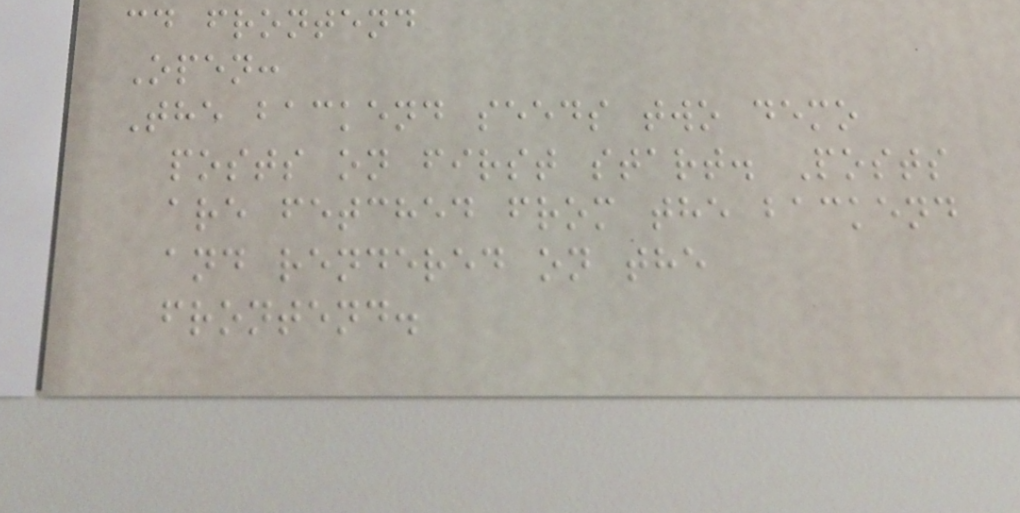cd frontend
Open:
The backend seeds two demo
posts on first start. Posts
are fetched from the backend
and rendered on the
frontend.
